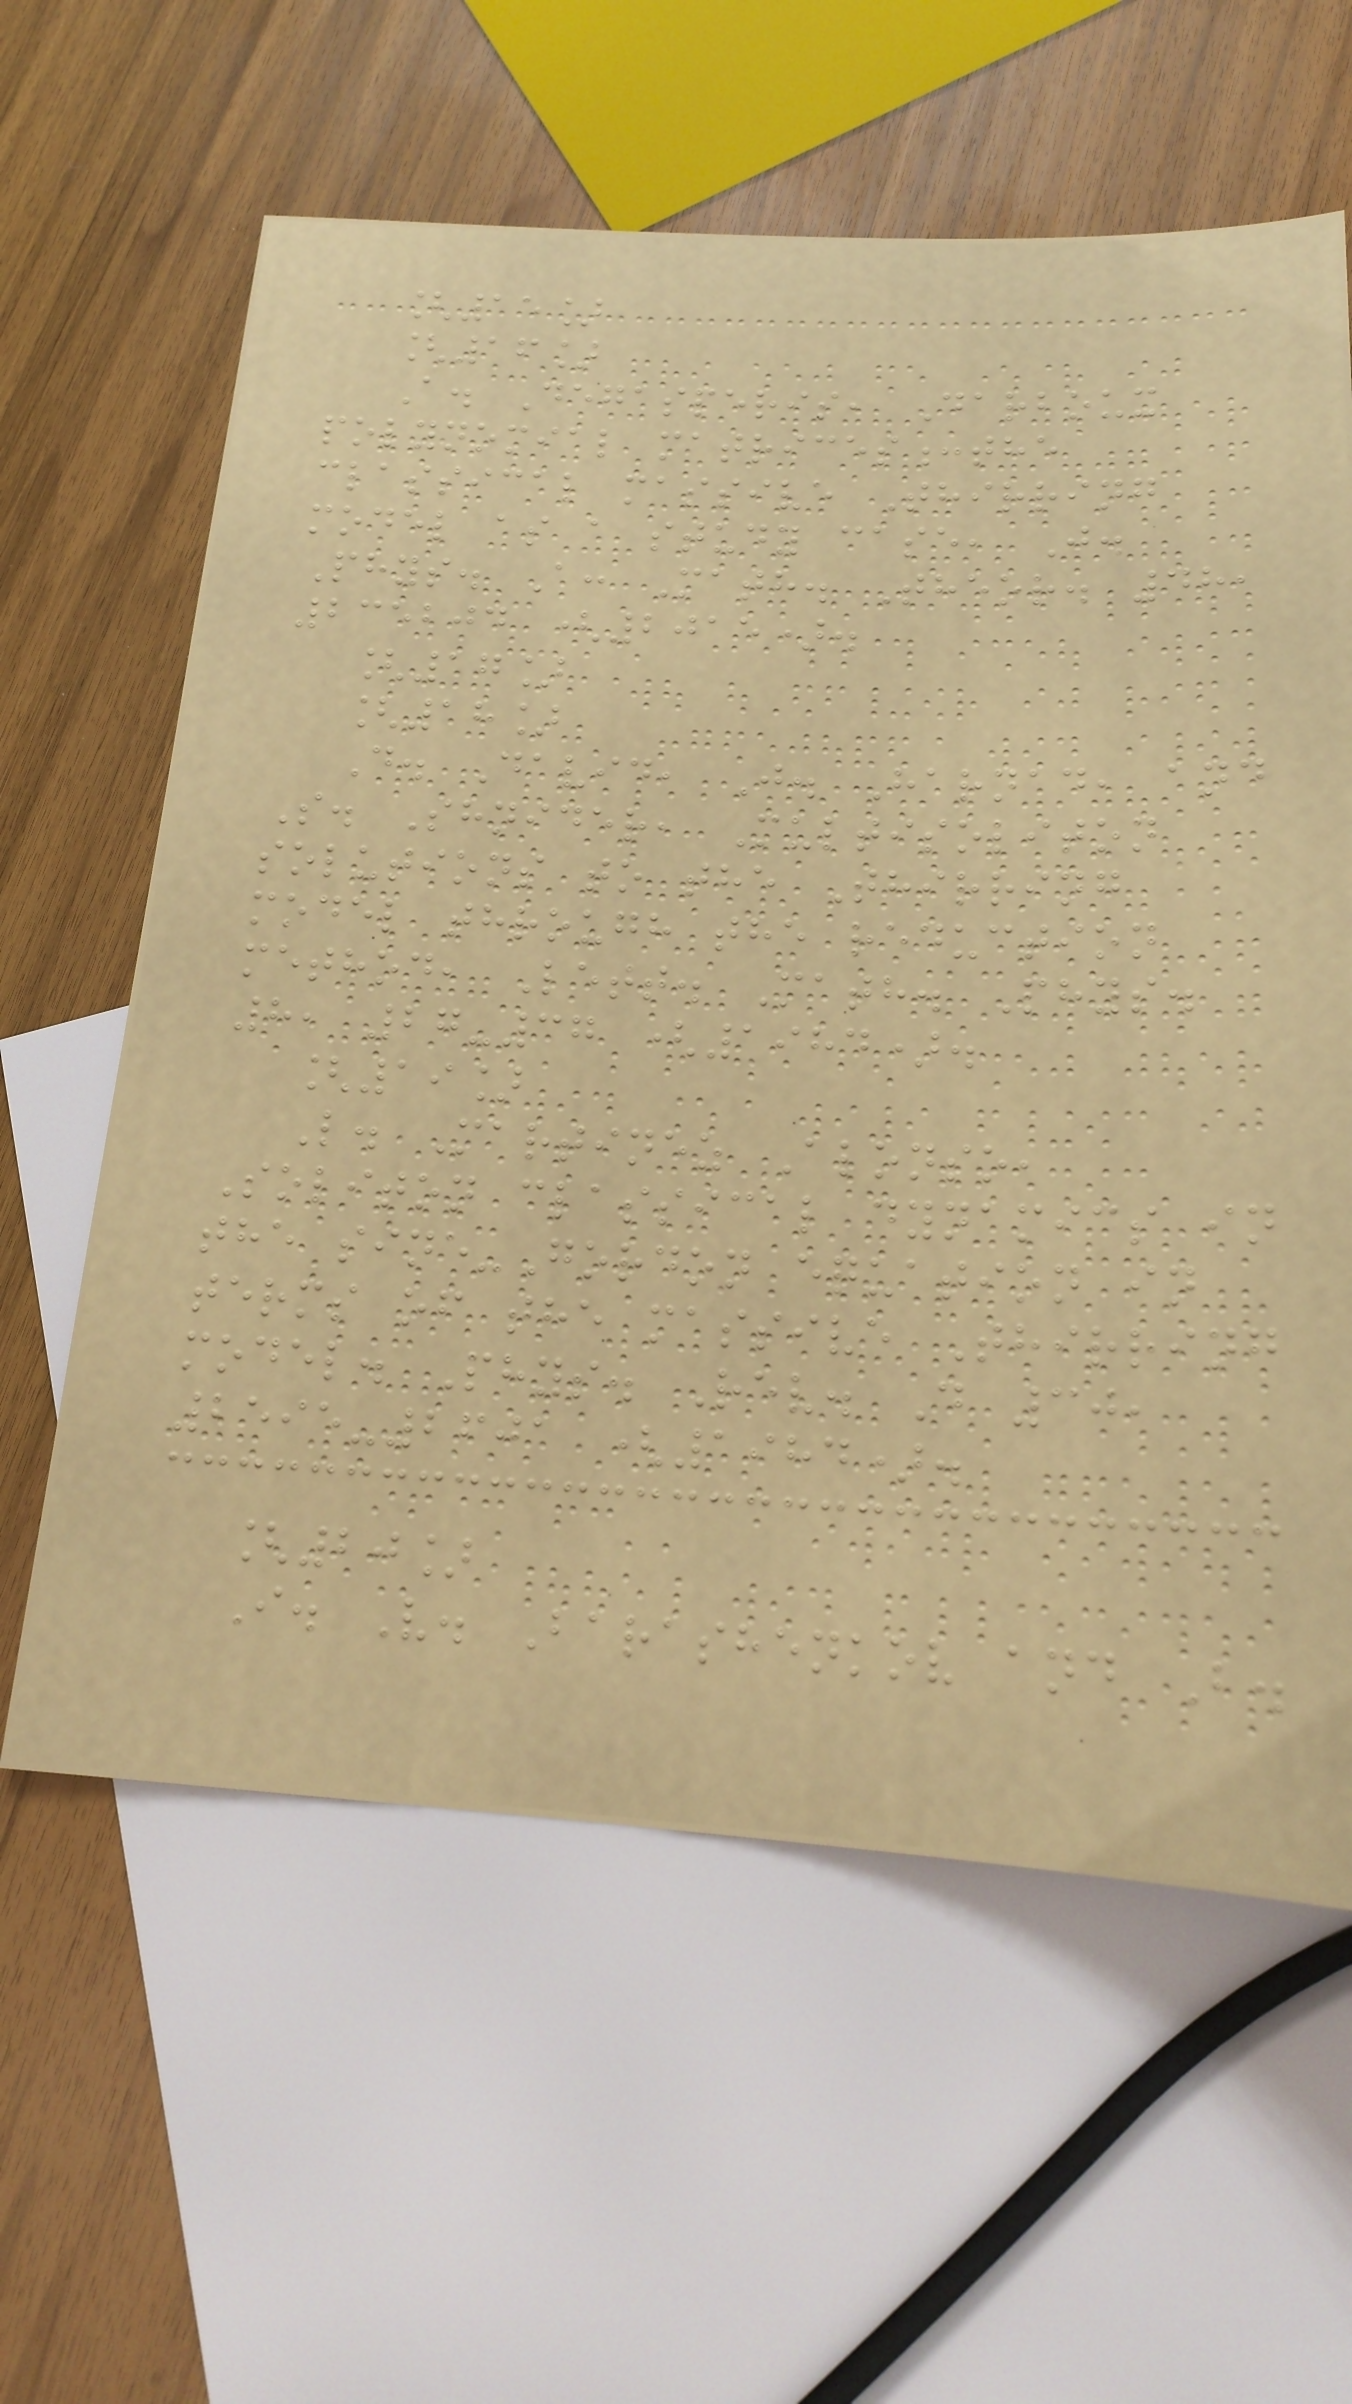[15]
[16]
A. Degasperis, Darboux
polynomial matrices:the
classical massive Thirring
model as a study case, J.
Phys. A: Math. Theor. 48,
235204 (2015).
[17]
[18]
D. David, J. Harnad, and
S. Shnider, Multisoliton
solutions to the Thirring
model through the reduction
method, Lett. Math. Phys.
8, 27-37 (1984).
[19]
L. Martinez Alonso,
Soliton classical dynamics in
the sine-Gordon equation in
terms of the massive Thirring
model. Phys. Rev. D 30,
2595-2601 (1984).
[20]
I. V. Barashenkov and B.
